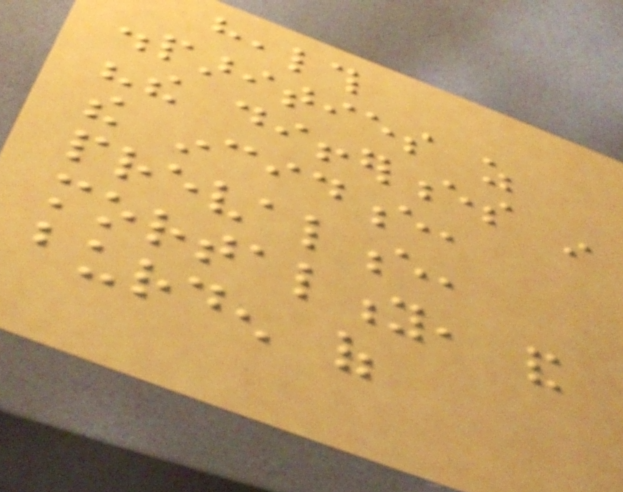health
disparities as
"the differences in
the incidence,
prevalence,
mortality, and
burden of
